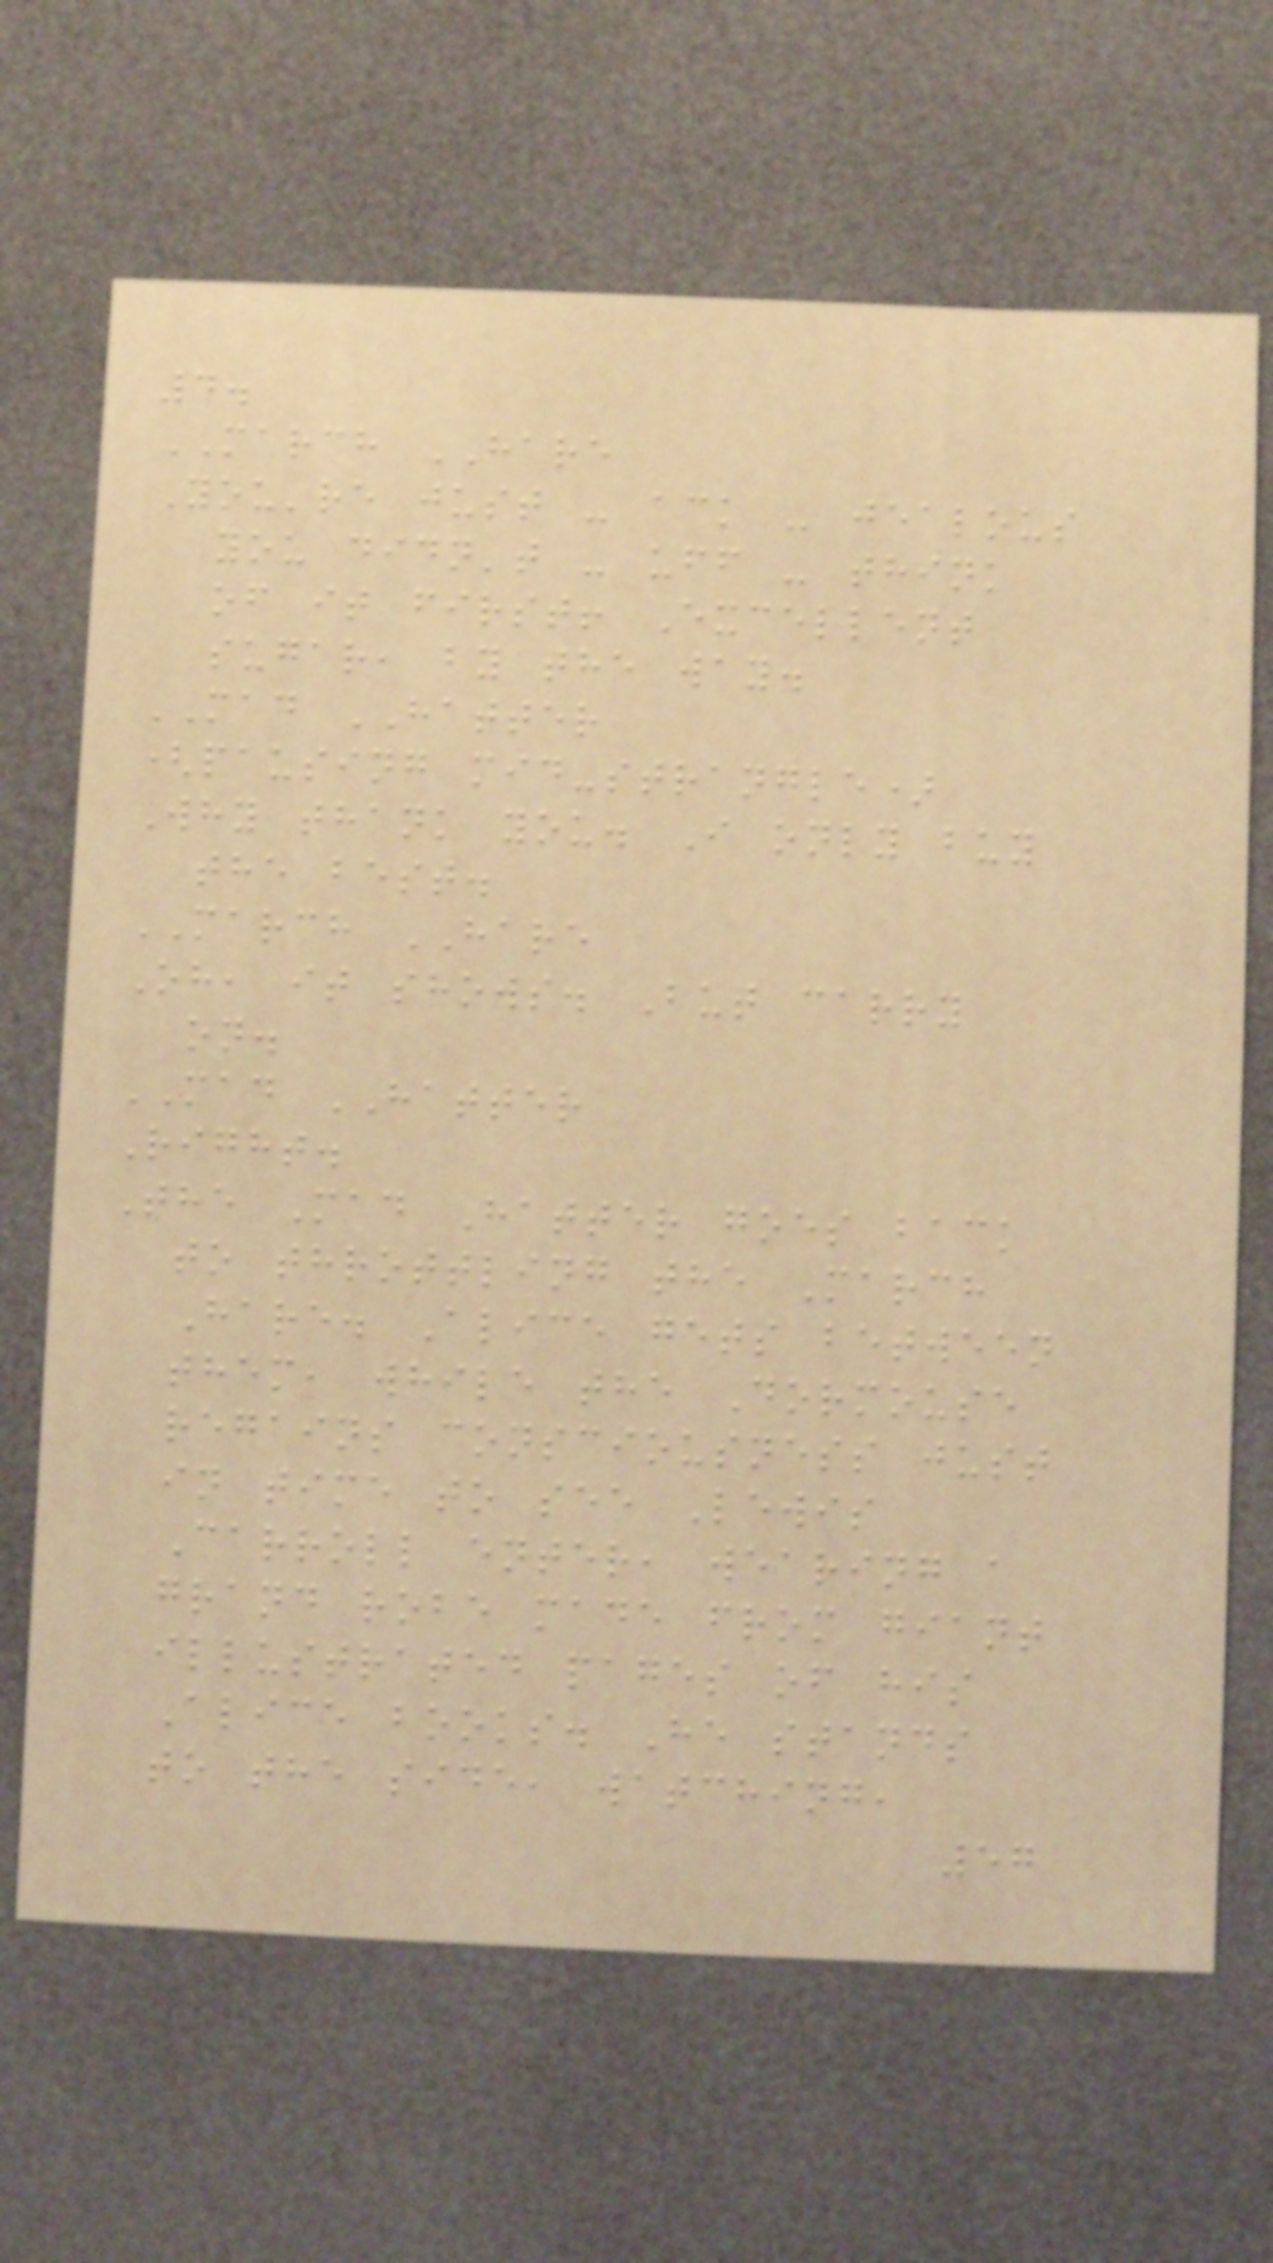4.
MARCH HARE
You're just - ack - jealous
you didn't - uff - think
of it first! Excellent
sugar, by the way.
MAD HATTER
(pausing mid-strangle)
Why thank you. I only buy
the best.
MARCH HARE
Oh, it shows. But carry
on.
MAD HATTER
Right.
The Mad Hatter goes back
to throttling the March
Hare. Alice gets between
them, while the Dormouse
regains consciousness just
in time to see Lewis
Carroll enter, wearing a
grand robe made from giant
illustrated pages of his
Alice books. He stands
to the side, watching,
57
